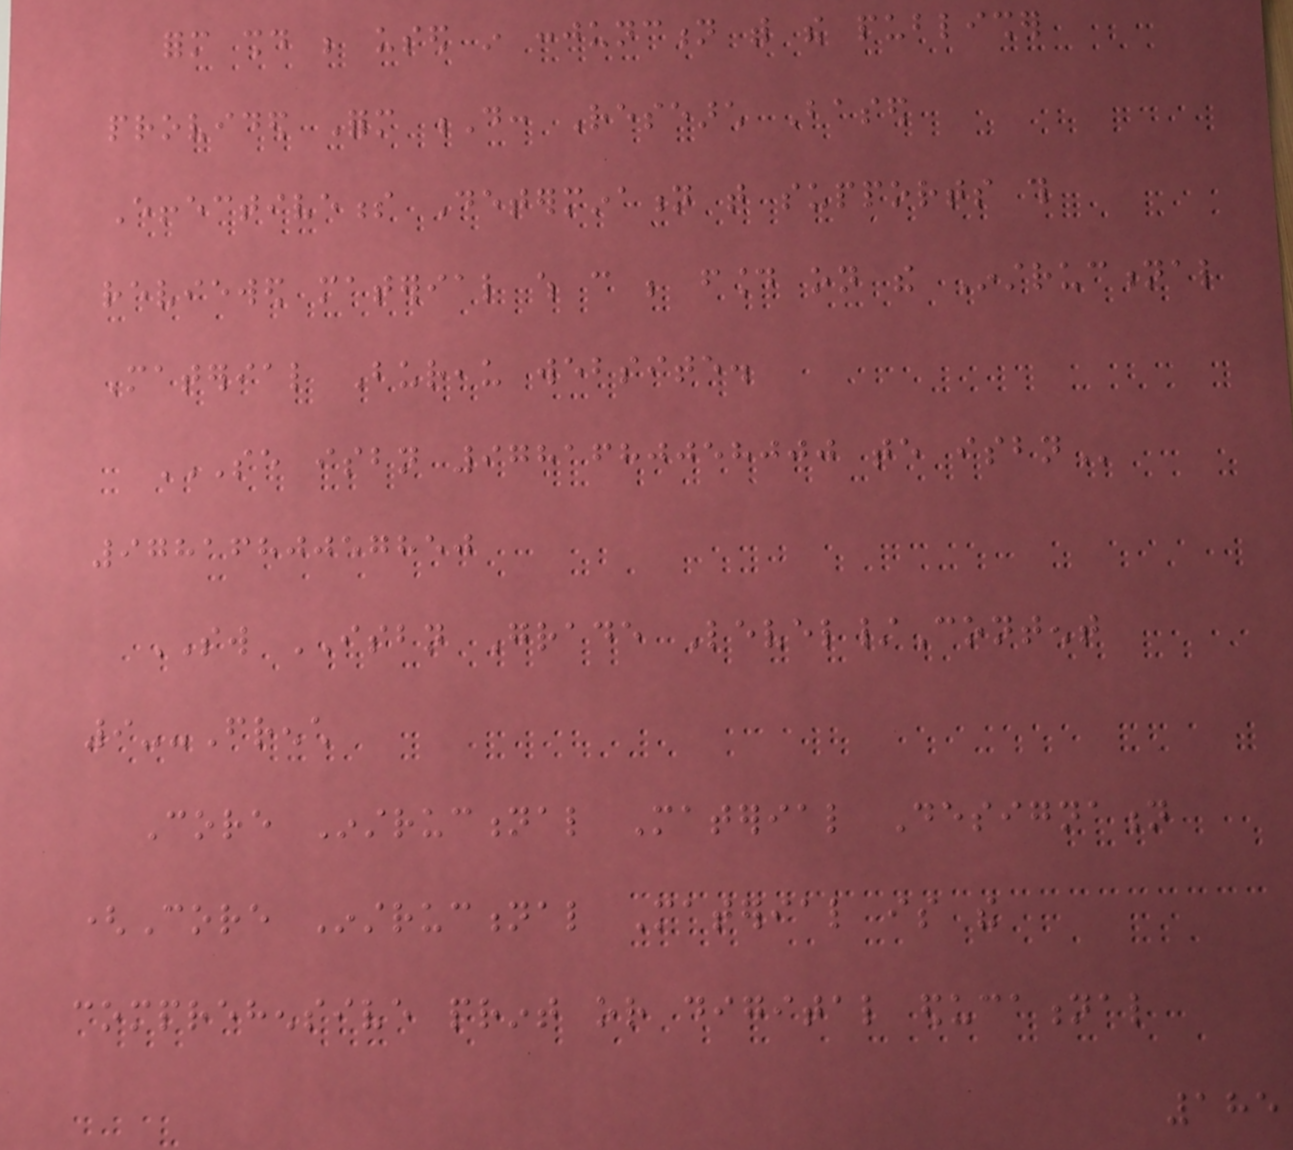form should be used in conjunction with the publisher
provided Form D: Research Based
Effectiveness Determination that supports this
reviewed material which can be found on the Instructional
Material Bureau website.
SE ISBN 9781680058000 TE ISBN
9781680057850
SW ISBN Grade Level/Content
9--French
Core Instructional Material Designation
(Core Instructional Material is the
comprehensive print or digital educational
185
